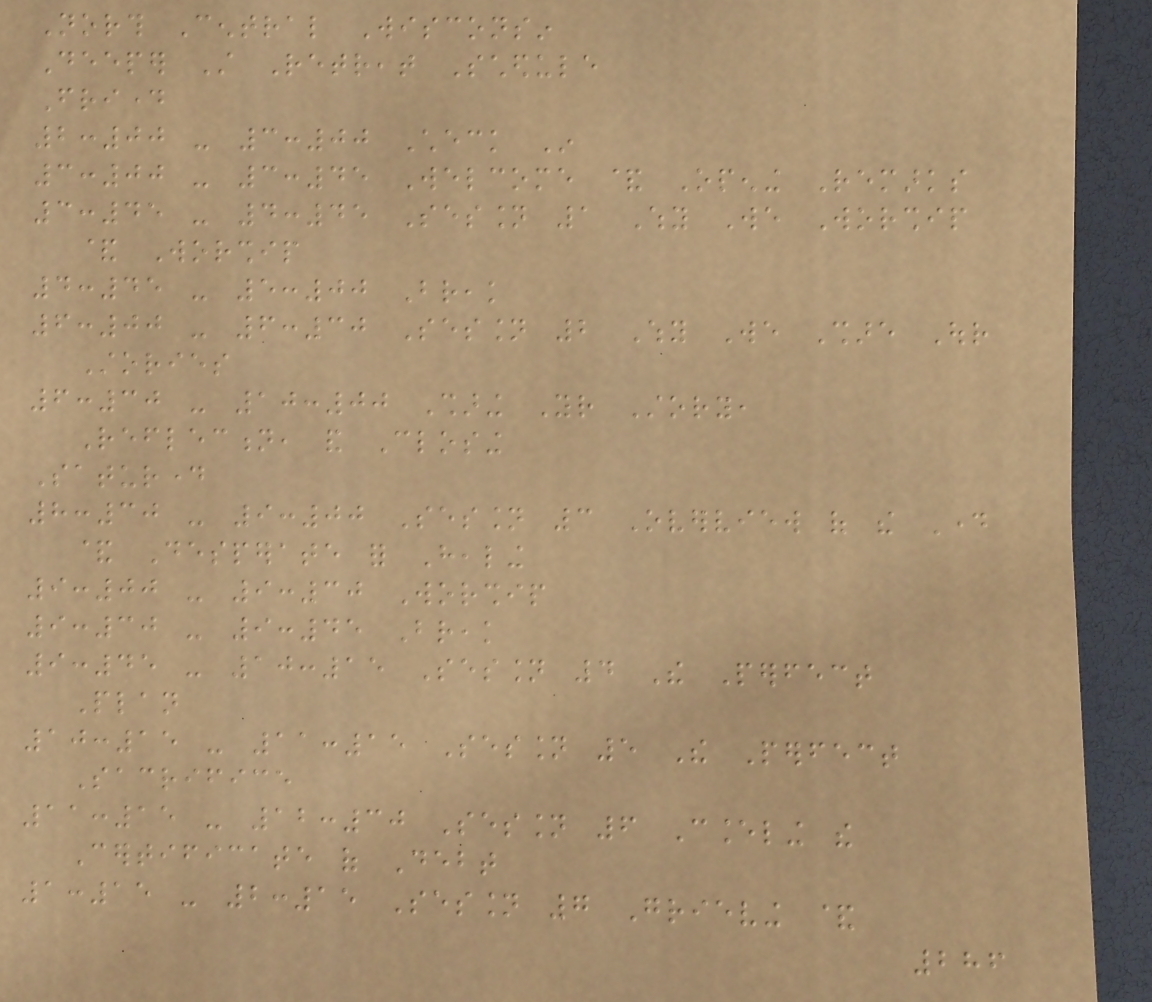North Central Wisconsin
Deeper Still Retreat Schedule
Friday
2:00 - 3:00 Check In
3:00 - 3:45 Welcome & Opening Remarks
3:45 - 4:45 Session 1 Why We Worship
& Worship
4:45 - 5:00 Break
6:00 - 6:30 Session 2 Why We Share Our
Stories
6:30 - 10:00 Sharing Your Story,
Reflection, and Closing
Saturday
8:30 - 9:00 Session 3 Overview of the Day
& Desperate for Healing
9:00 - 9:30 Worship
9:30 - 9:45 Break
9:45 - 10:15 Session 4 The Perfect
Plan
10:15 - 11:15 Session 5 The Perfect
Sacrifice
11:15 - 12:30 Session 6 Canceling the
Certificate of Debt
1:15 - 2:15 Session 7 Grieving &
286
